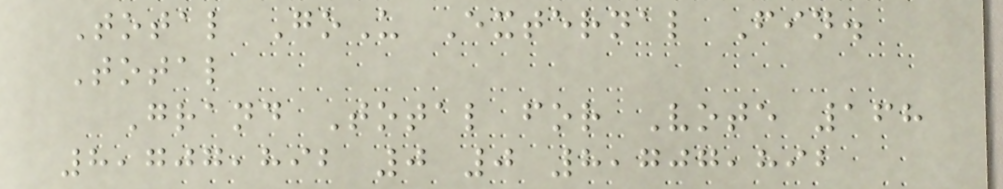Total GoU External Fin.
Total
Grand Total for Vote 168
8,707,892 0 0 8,707,892
